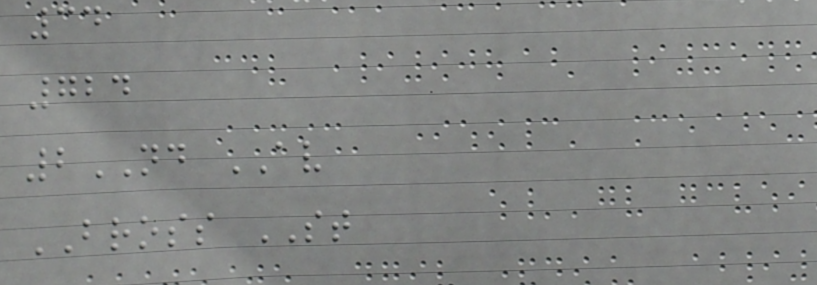34
724
2ND AV
BROSS ST
